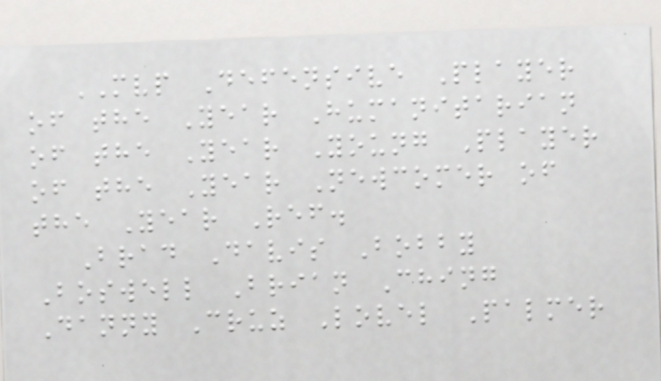MVP Defensive Player
of the Year Humanitarian
of the Year Young Player
of the Year Newcomer of
the Year Ref.
Brad Davis Bobby
Boswell Brian Ching
Danny Cruz Lovel Palmer
